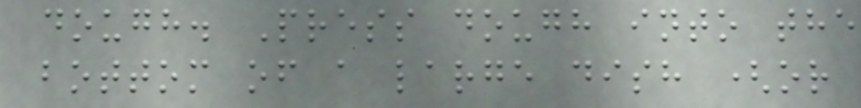dough. Press dough into the
bottom of a large dish (or
